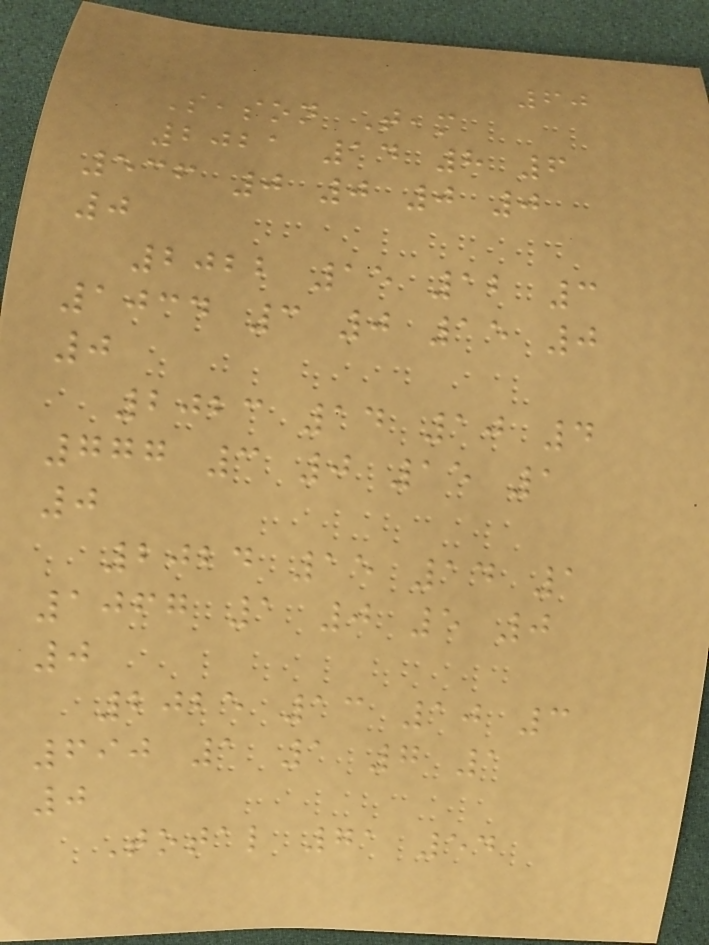60
Season Team
2021 14 8 6
536 0 0 0 0
0
2022 15 12 3
1034 3 0 15 0
0
2023 14 10 4
777 3 0 15 1
0
2024 15 14 1
1067 1 0 5 0
0
2025 13 10 3
690 1 1 7 1
0
Total 71 54
